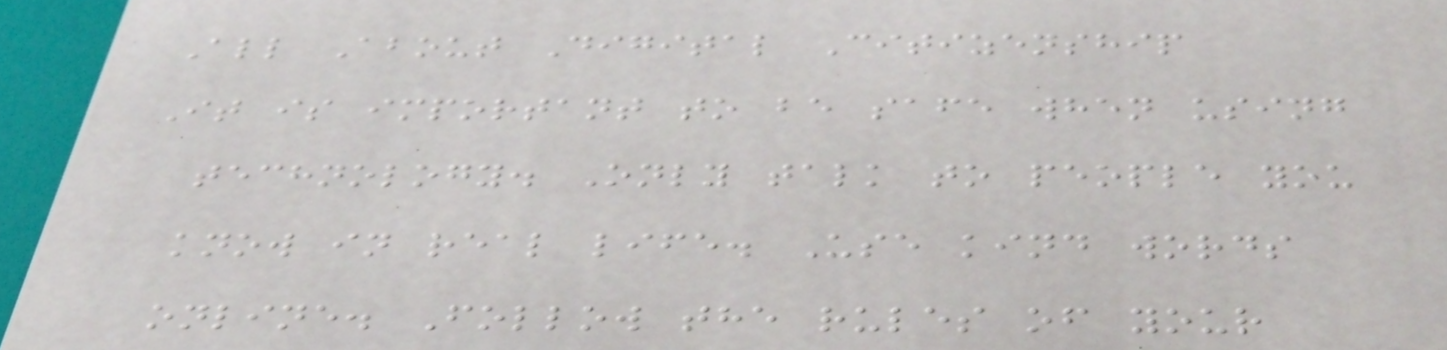All About Digital Citizenship
It is important to be safe when using
technology. Only talk to people you
know in real life. Use kind words
online. Follow the rules of your
